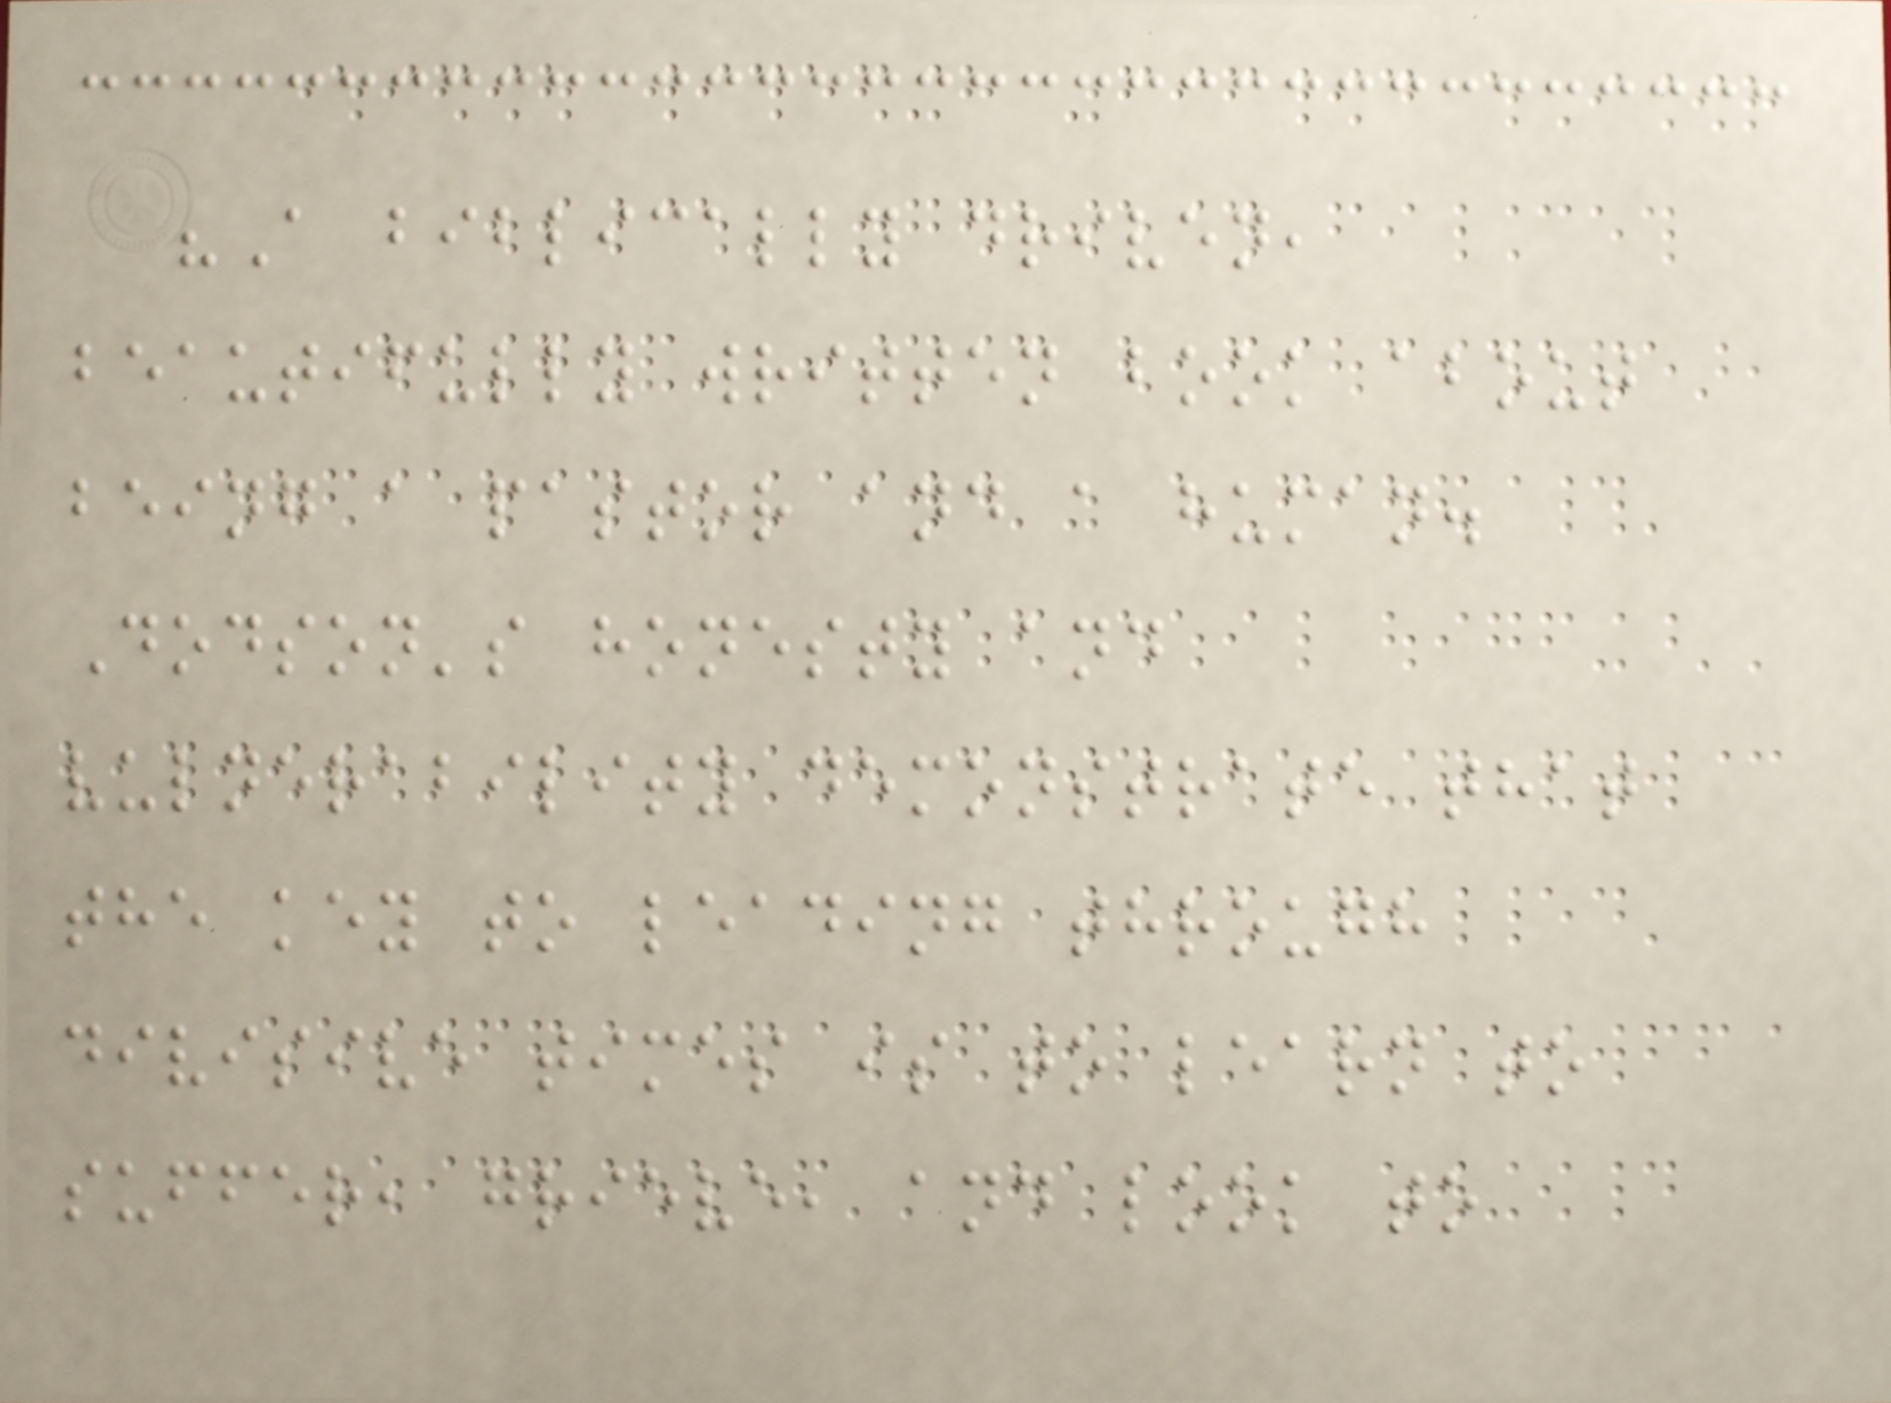"A biblically driven,
beautifully written book about
being a pastor and a human.
Dodson's honesty and
vulnerability demonstrate that
the key to leading through
divisive times is to learn to
suffer, grieve, and look to
